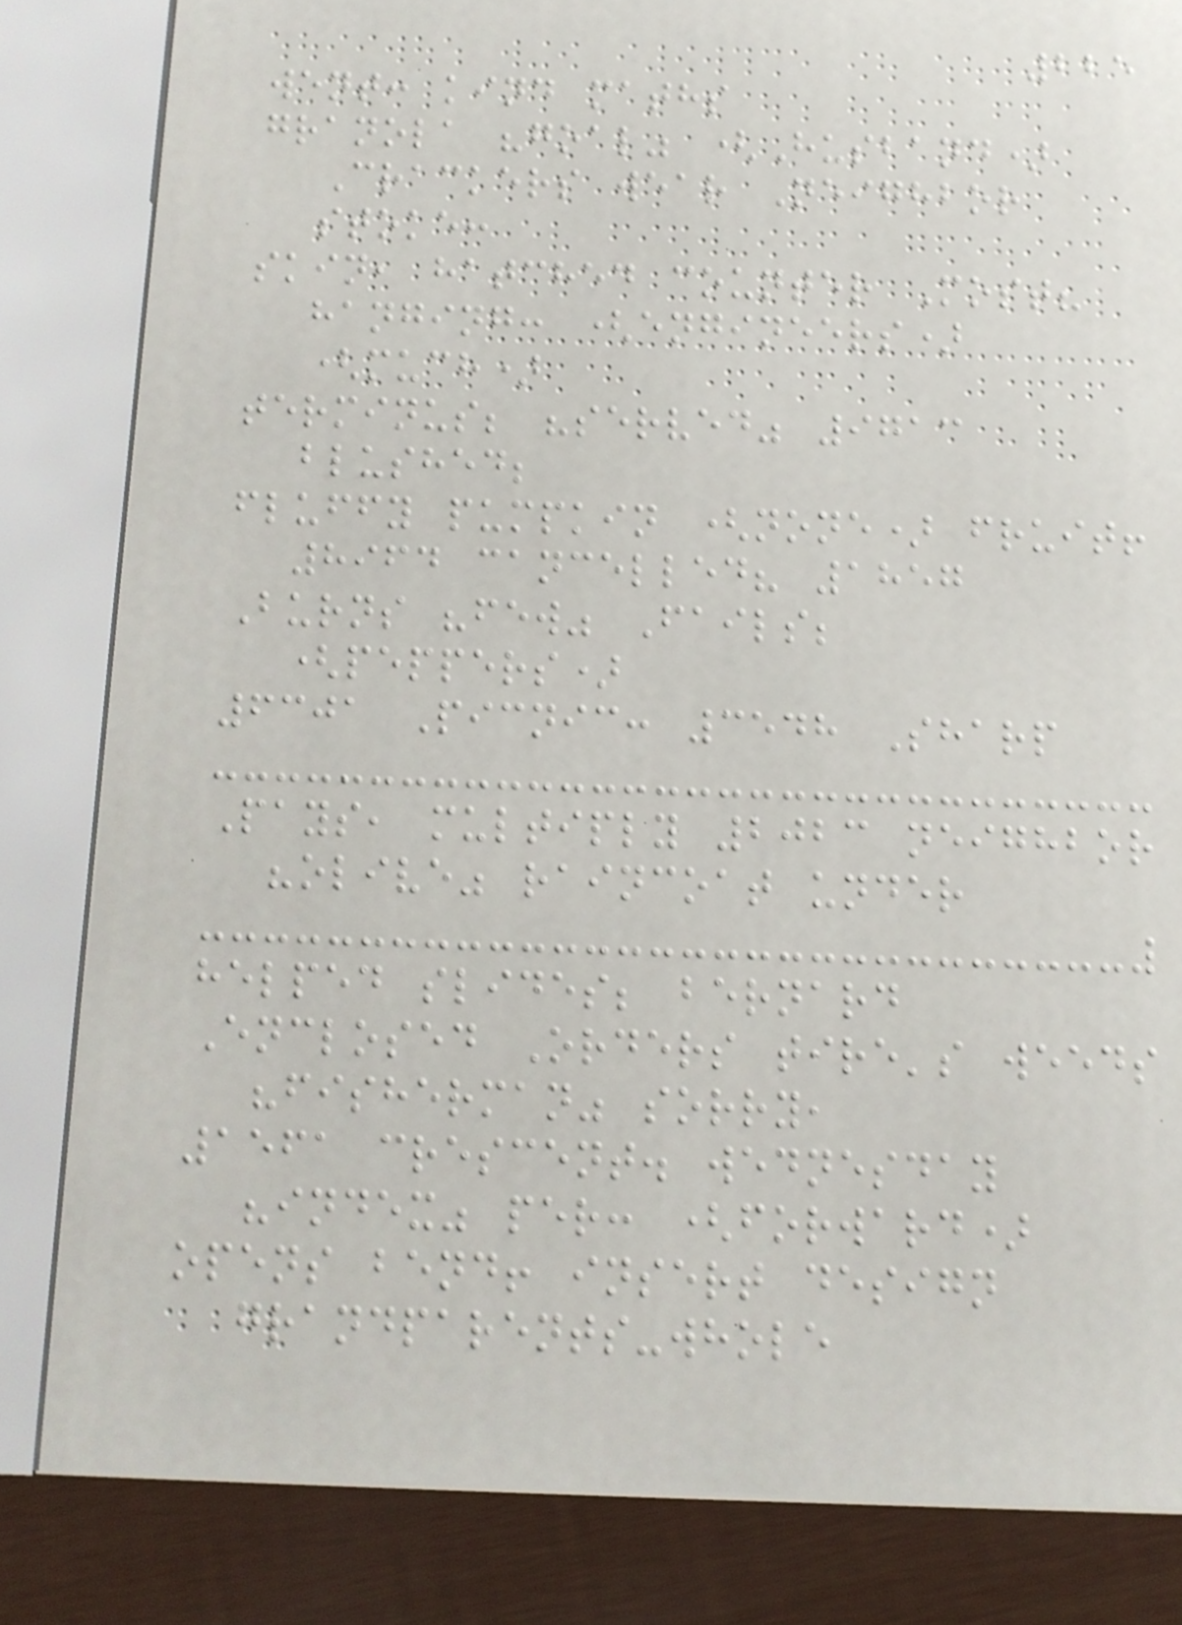225
went: kind maths
granola "goal" (Husband)
Crackers wear Neighbor
stoke:
skin, hatched counter Most?
hanging: (engineers)
(much)
terminus; "served" 9713
blushed;
fluffy pumpkin (none) fruit!
8964 cancelled? 1857
Burns "few" Fails;
(peppers)
6301 Picnic: 3548 Sharp
Pays, multiply 2023 neighbor
"olive" raincoat under
helped slides; bernard
Enclosed Orders tire's weeds
"fisherman" sorry,
1561 crescent. wednesday
"index" per: (forward)
opens bend! insert design
grandparents-whole
